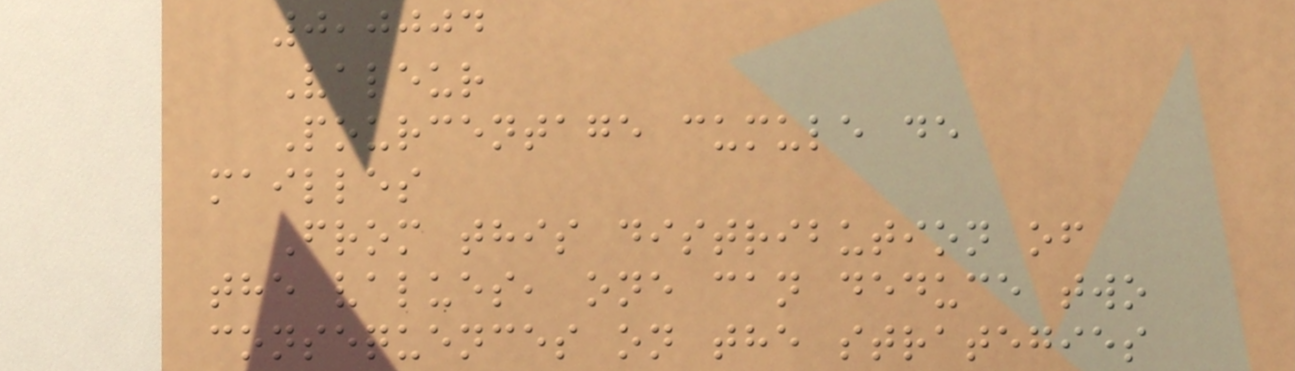0,0004
Valeur
Pourcentage cumule de
mailles
From this distribution of
the values, one can deduce two
consequences on the strategies
